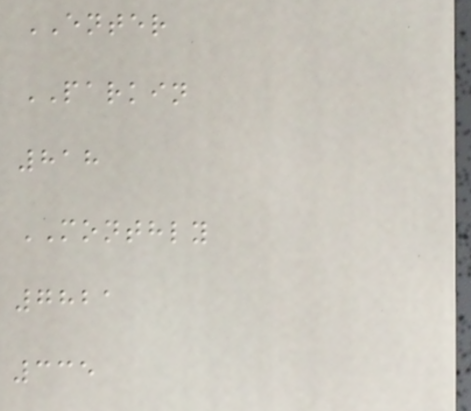ENTER
PARKIN
818
MONTHLY
7821
335
